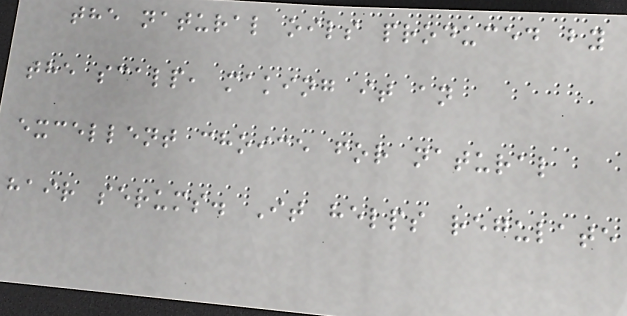the natural oils produced by
the scalp, making it an
excellent choice for natural
hair serums. It helps regulate
